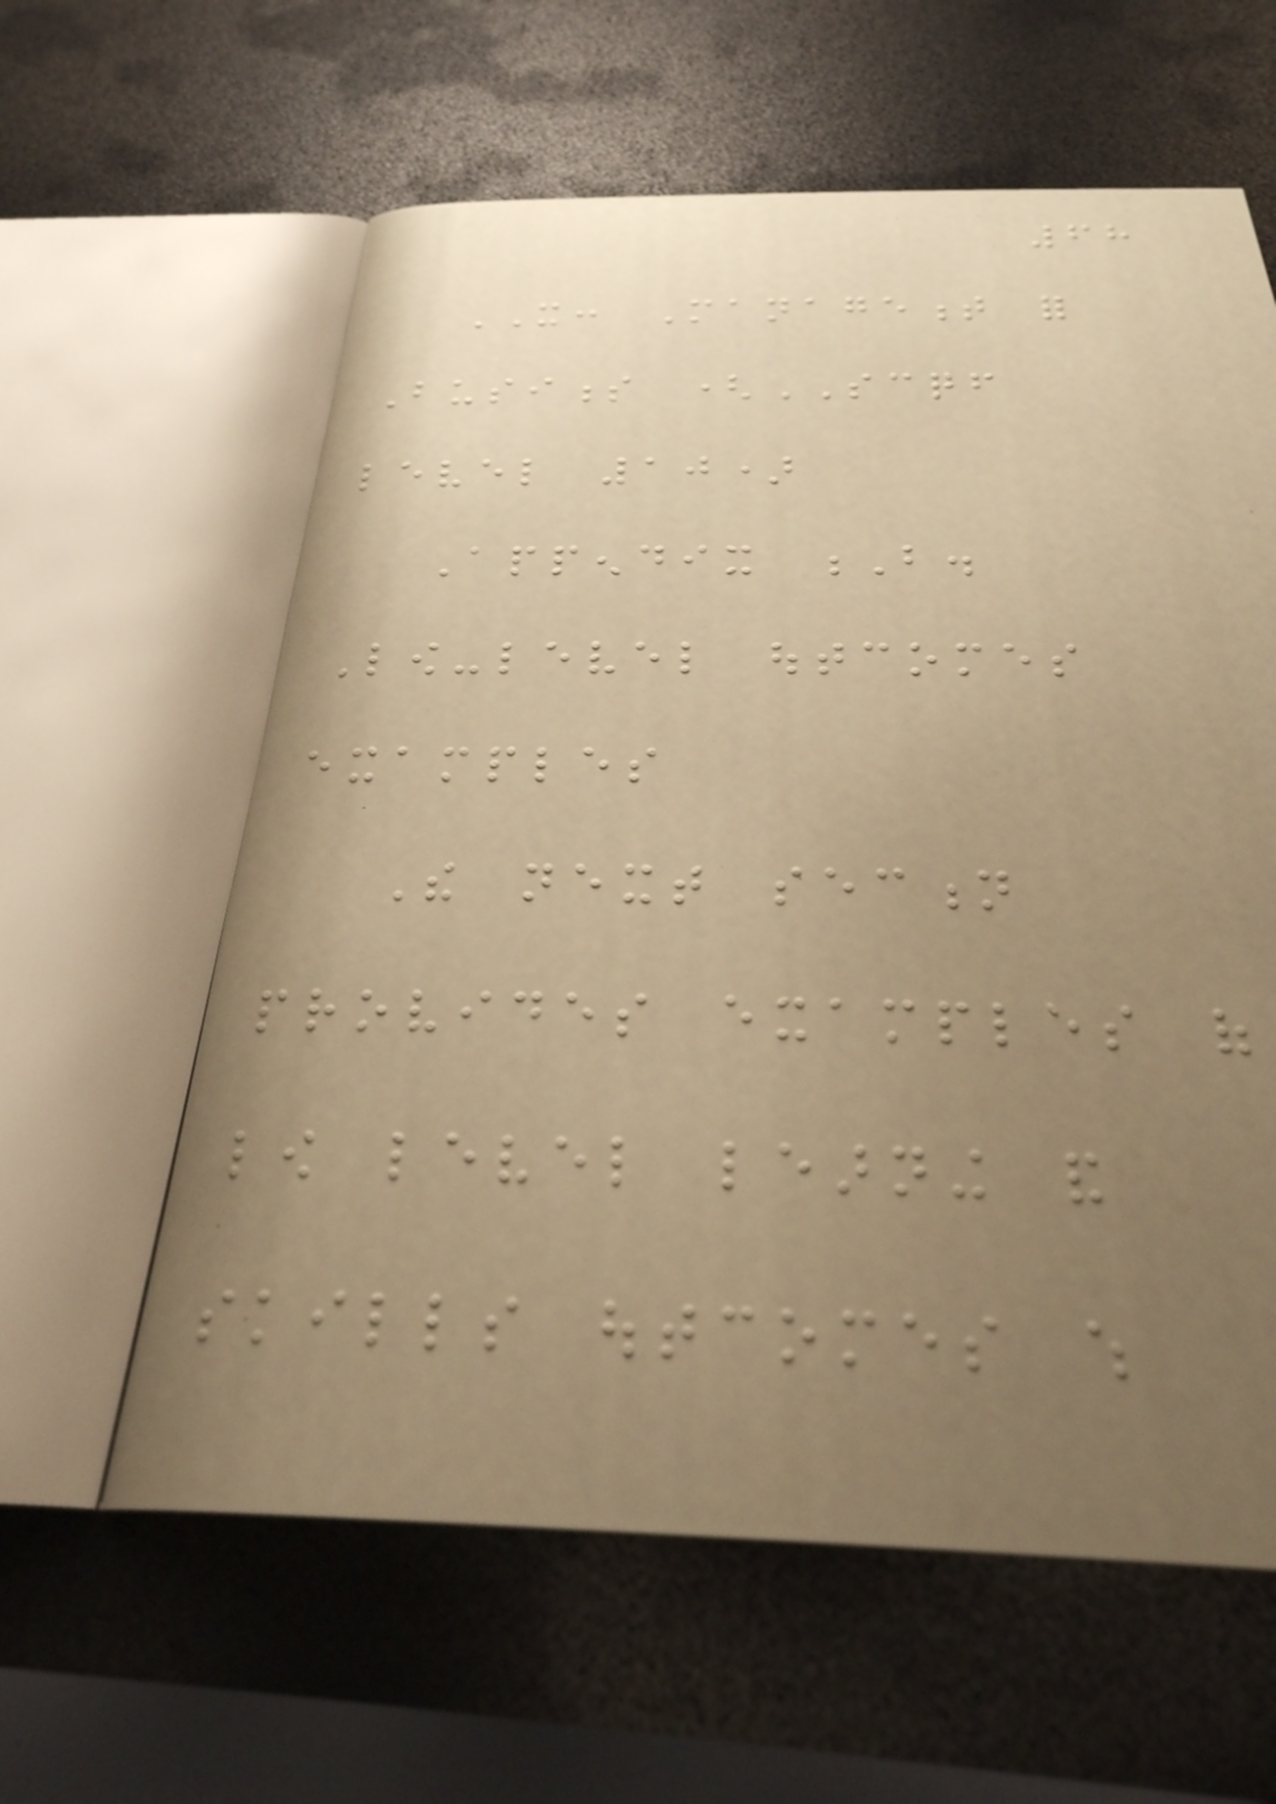68
IT: Management for
Business (SCQF
level 10)
Appendix B.
Low-level outcomes
examples
The next section
provides examples of
low level learning and
skills outcomes which
